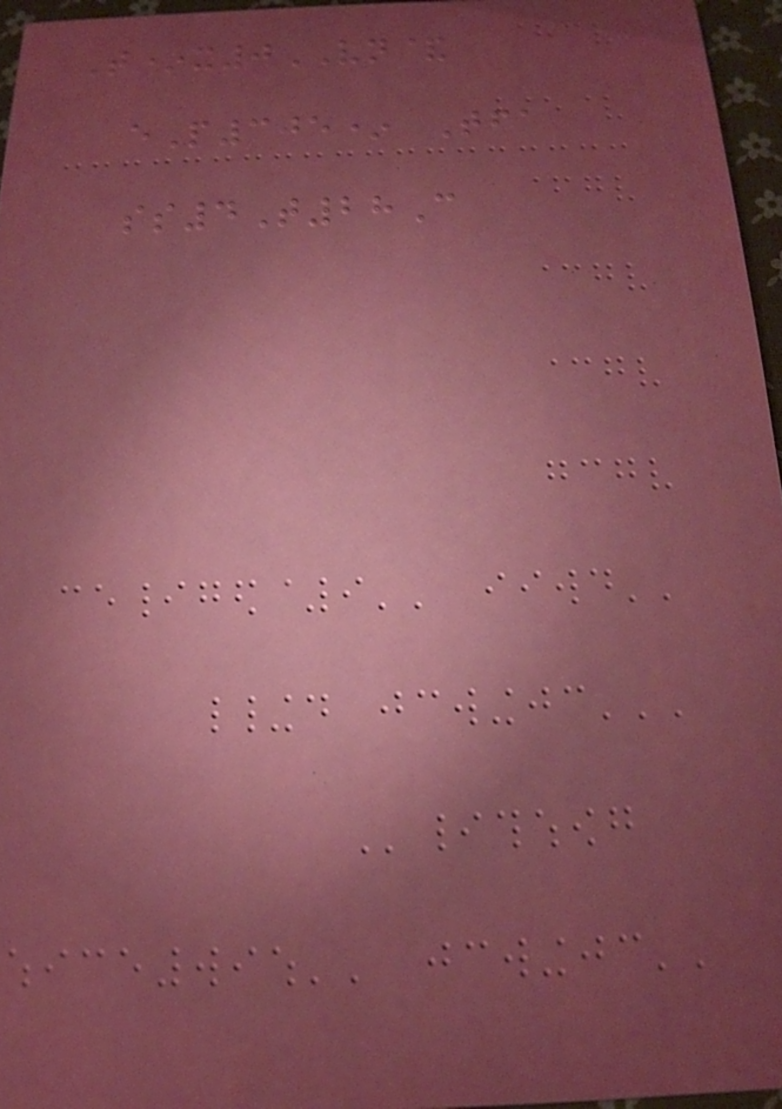T*x0VN&
eP305* Tfa
ss4T28C
